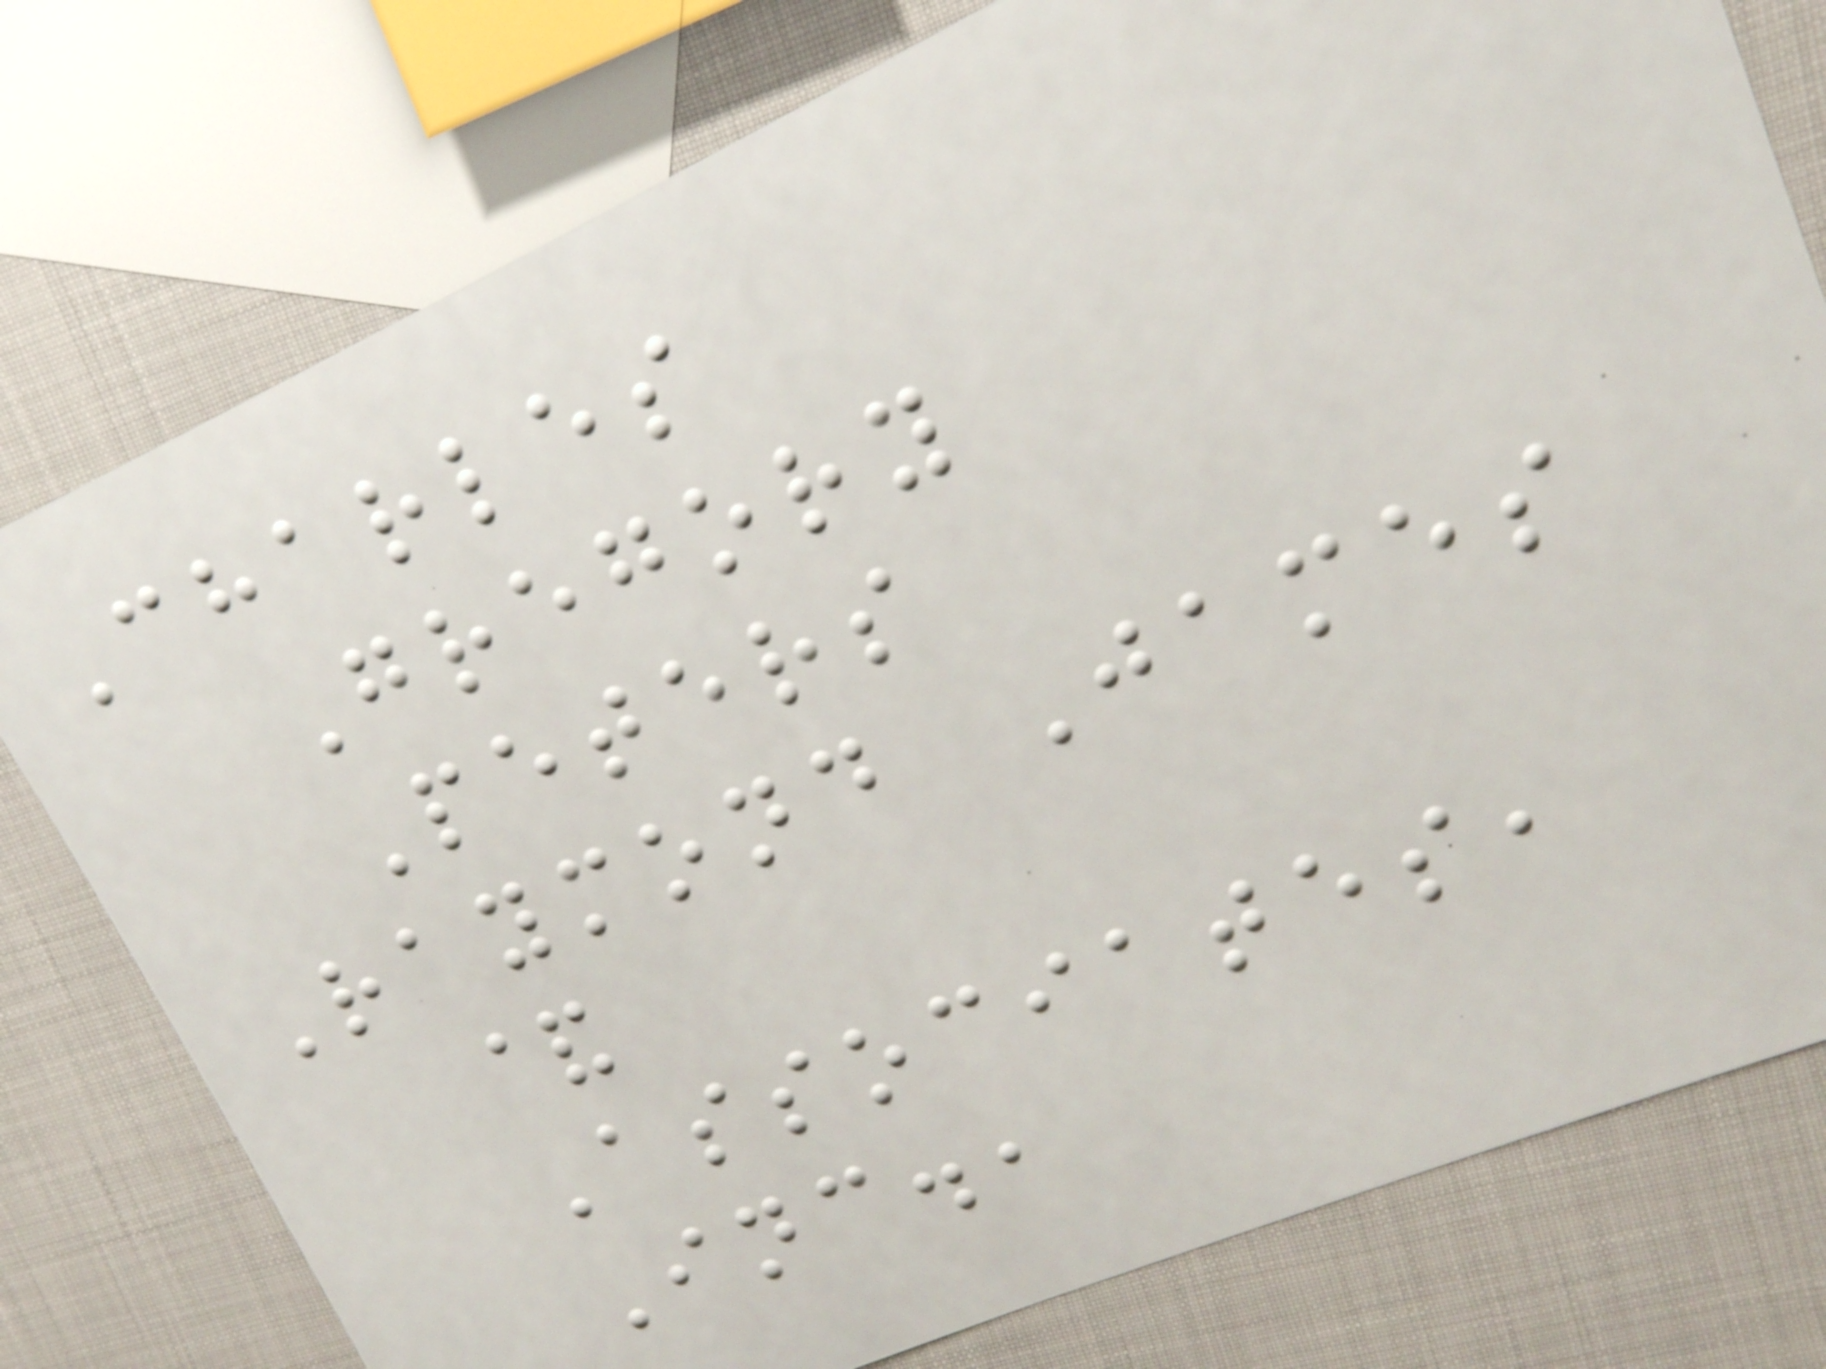Charles
Gregory
Peters
Raymond James
&
Associates,
Inc.,
